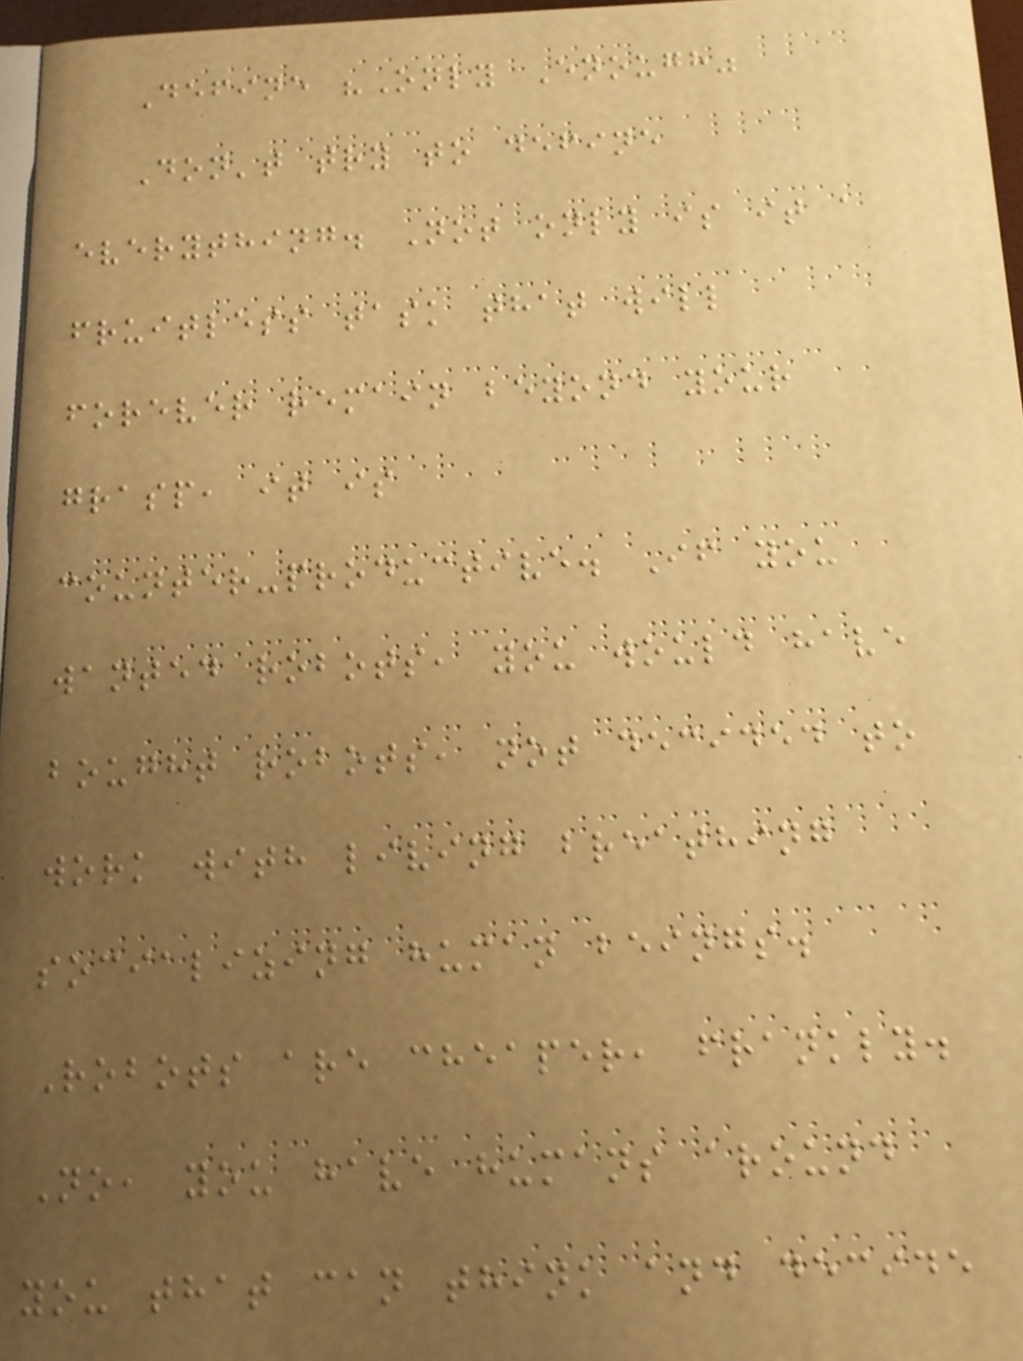Define "Only Enough"
Don't try to define
everything. Not only is it a
fruitless task that will
forever remain beyond your
grasp, it is
counter-productive. If you
wanted robots, you would have
bought robots, not decided to
work with living breathing
socializing human beings.
Robots are cheaper, frankly.
No, you have humans around
you that can think and decide
